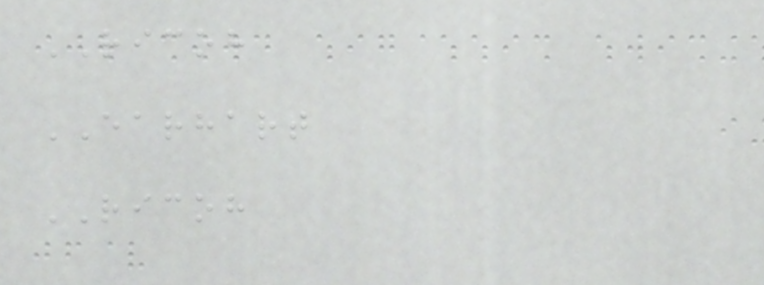RICOH
EARHART
RICOH
